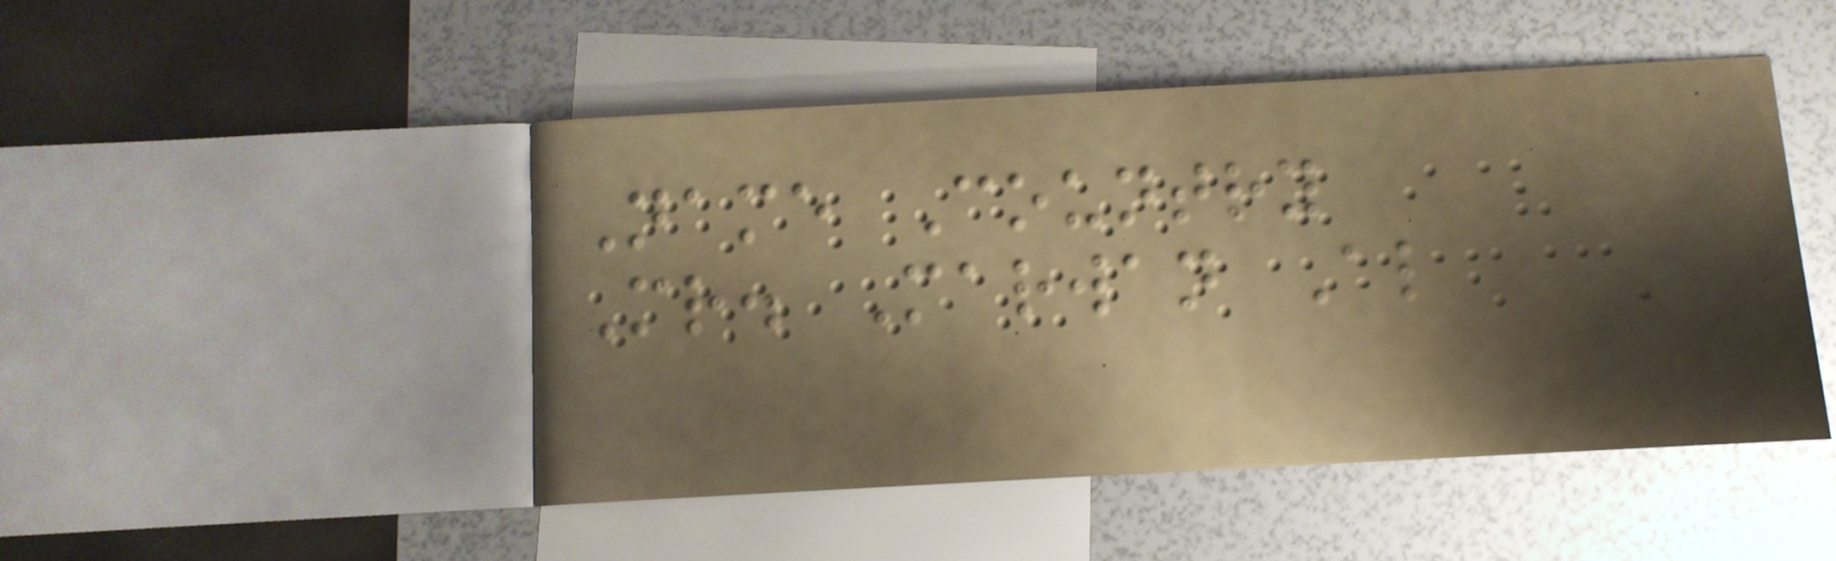Name Country
Mr. Marwan Al
